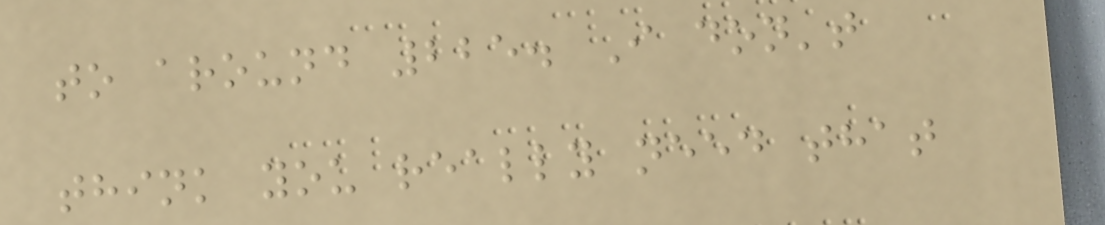to around 225. I don't
think you really need that
